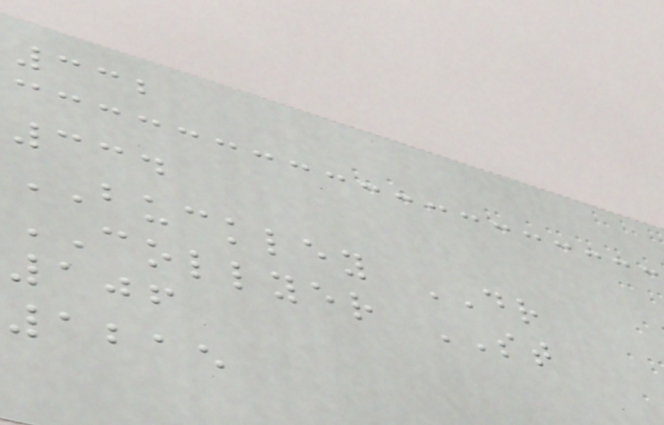332
334
BUCKLEY DR
COLLYER ST
106
1215
